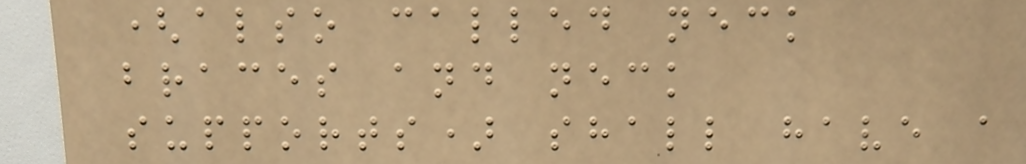(also called neck
braces and neck
supports) shall have a
